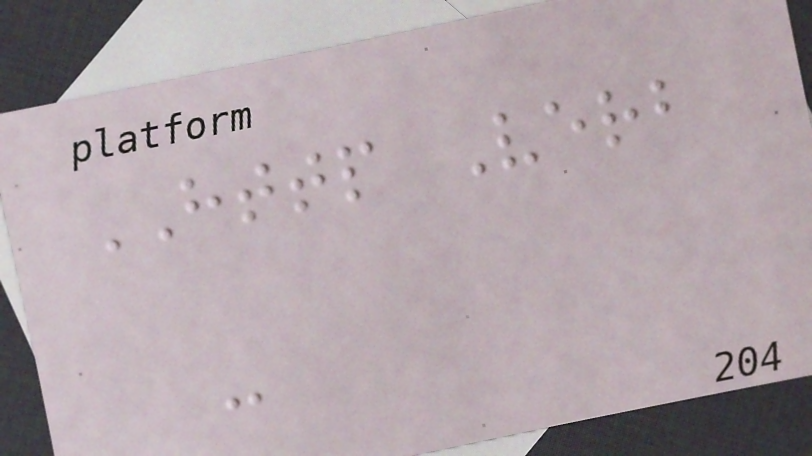HTTP Verb
-
